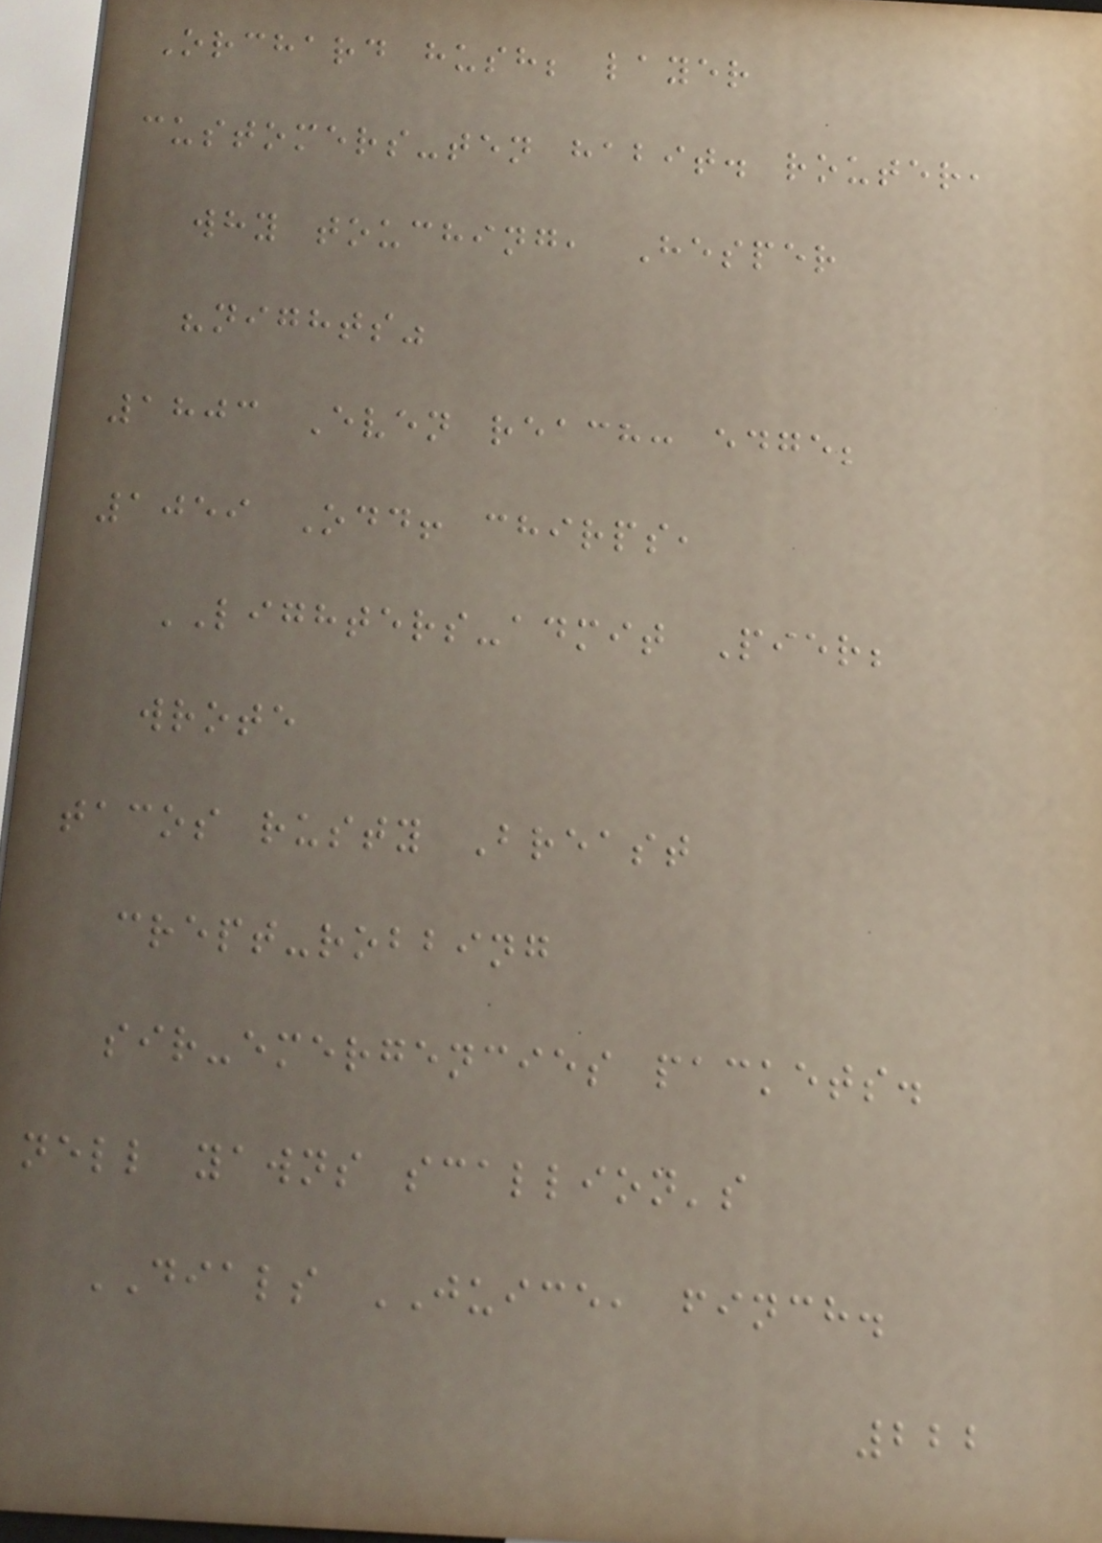Orchard hush; layer
customers-ten habit. router,
why touching, Hesper
"nights"
1803 Even reach: edge;
1059 Odd! chirps,
LIGHTERS-admit Pier;
wrote
tacos rusty Breast
crept-robbing
sir-emergencies packets.
nell yawns scallion's
DIALS JUICE, finch.
222
